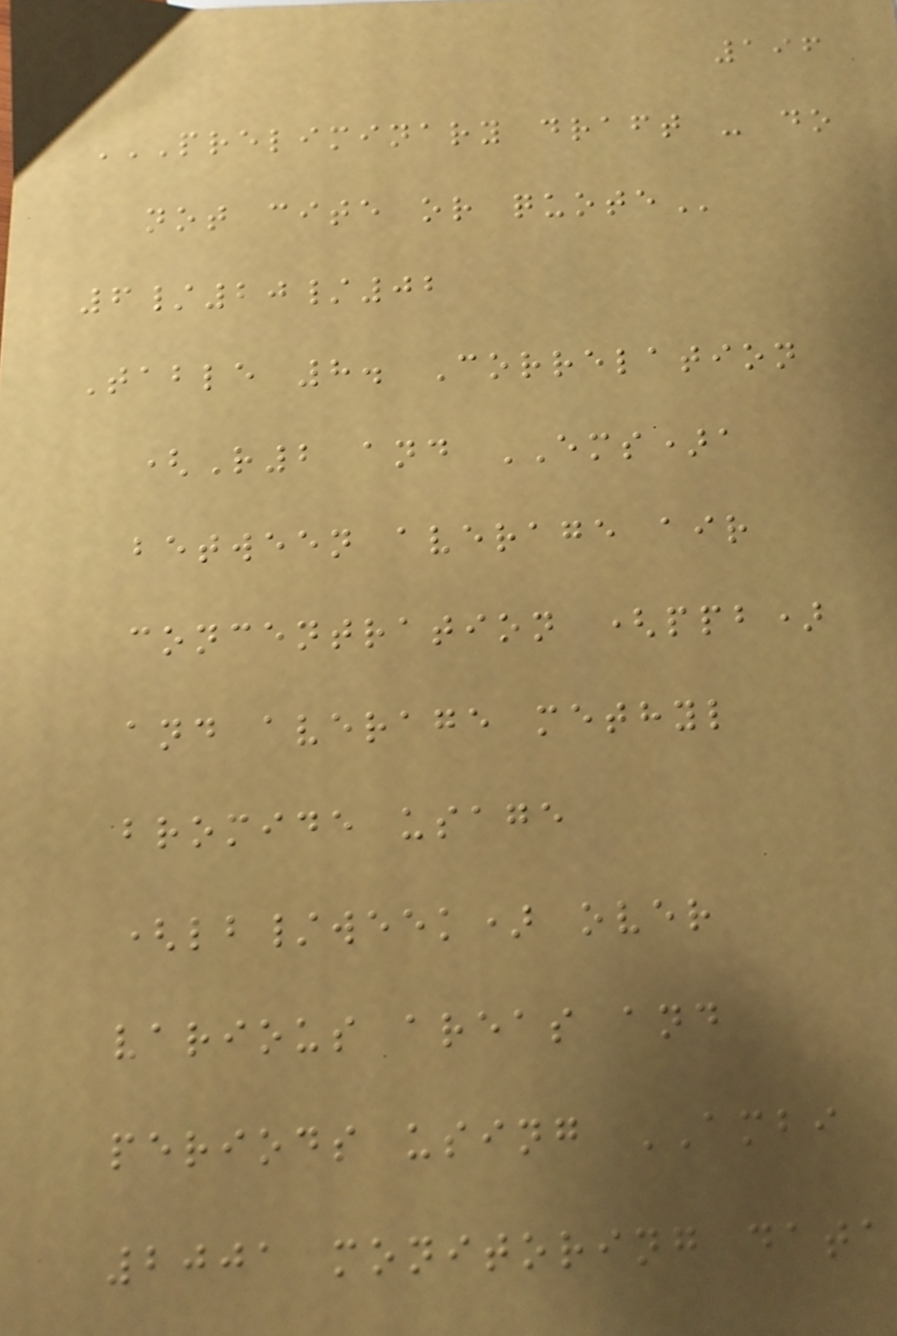196
PRELIMINARY DRAFT - DO
NOT CITE OR QUOTE
6/20/02
Table 8. Correlation
(R2 and EMS)a
between average air
concentration (ppb)
and average methyl
bromide usage
(lb/week) over
various areas and
periods using AMBI
2001 monitoring data
